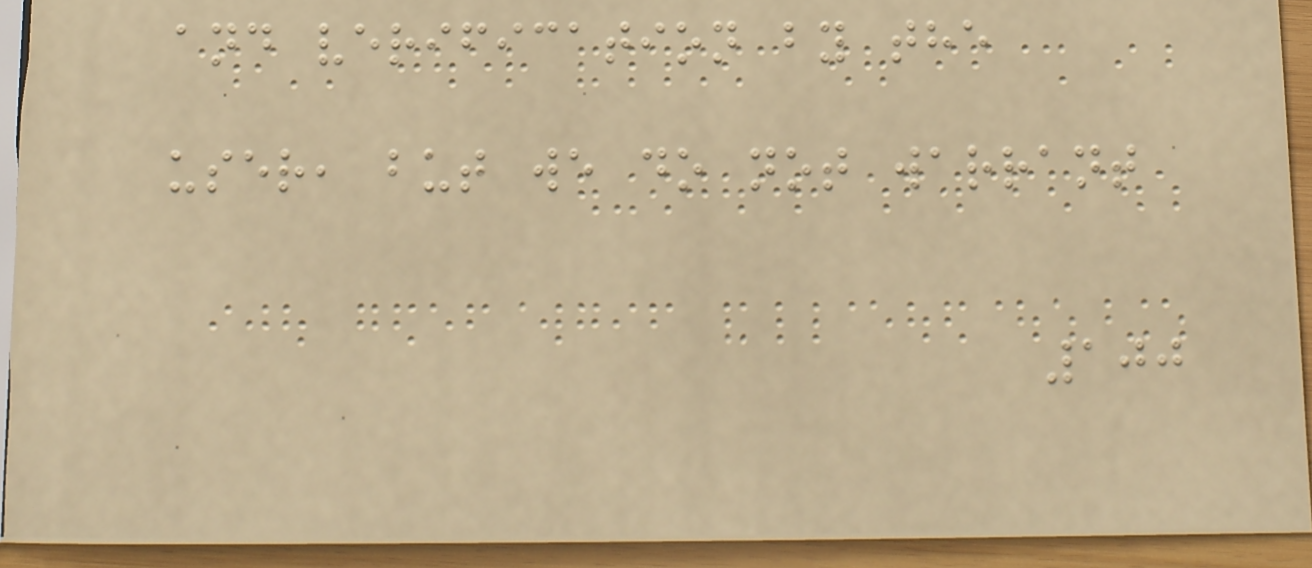and verification by the
user, but we do not warrant
100
